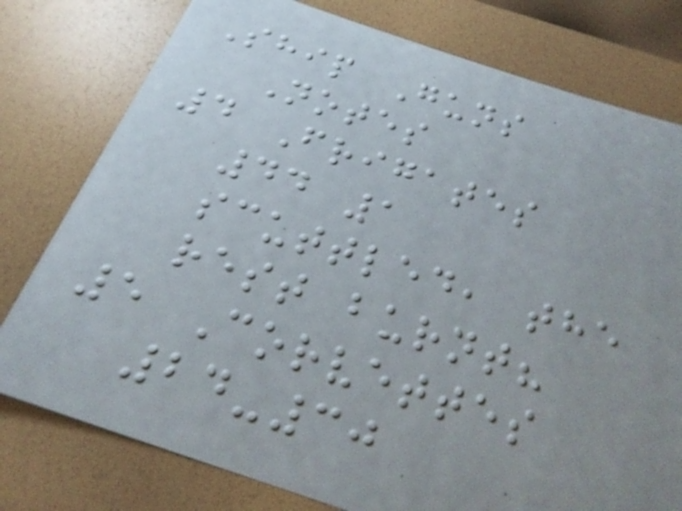Ship Guns
Notes
4 Frigates
44 1
scuttled, the
rest burnt?
5 Corvettes
24-30
